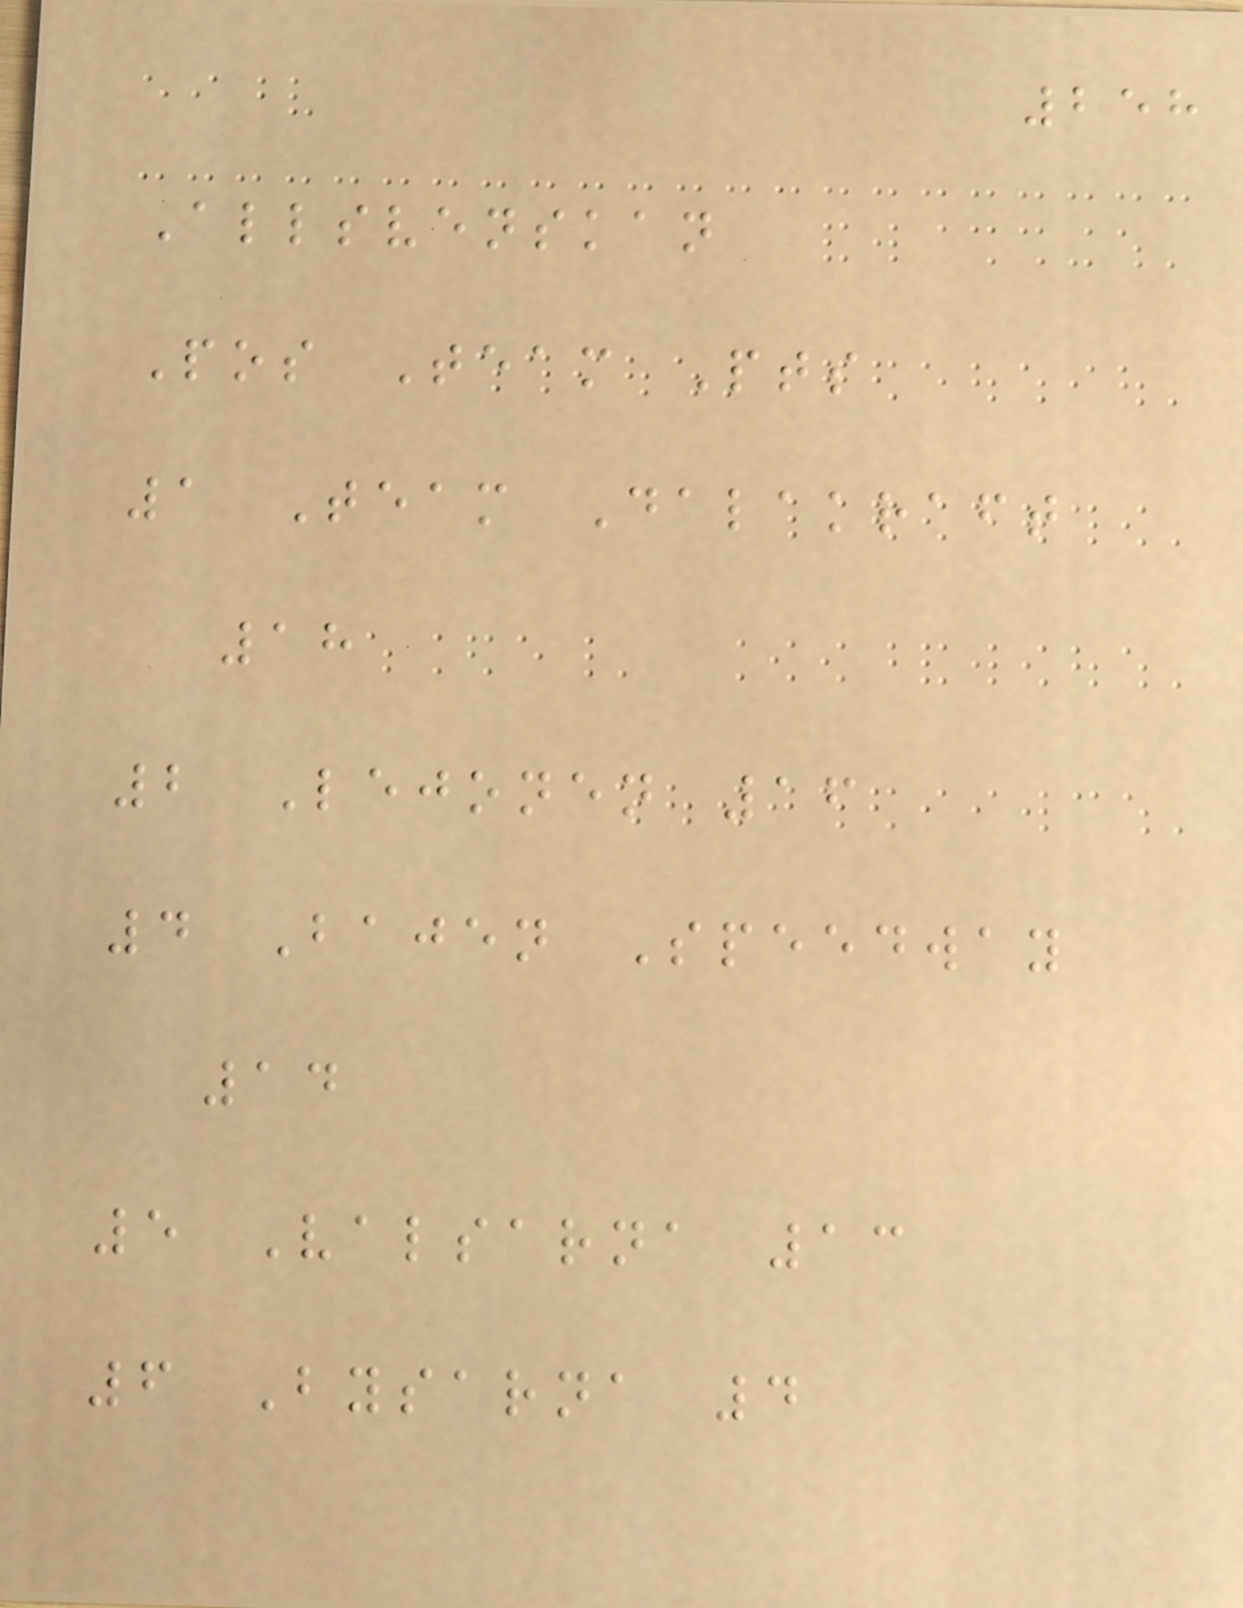258
Allsvenskan
Pos Team Pts
1 Team Dalakraft
18
2 Lejonen 16
4 Bajen Speedway
14
5 Valsarna 13
6 Bysarna 4
